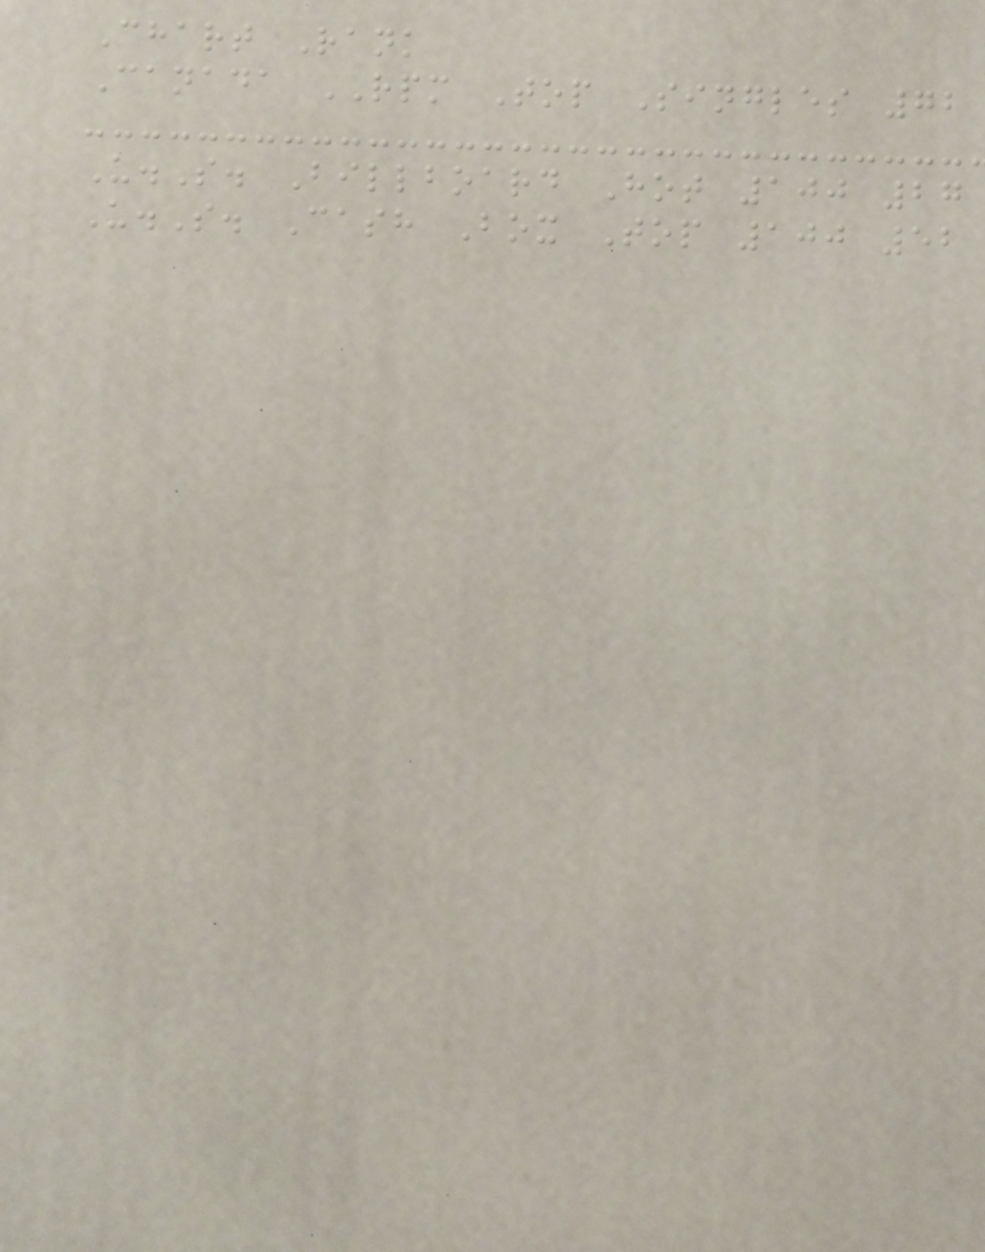Chart Rank
Canada RPM Top Singles 72
U.S. Billboard Hot 100 27
U.S. Cash Box Top 100 52
